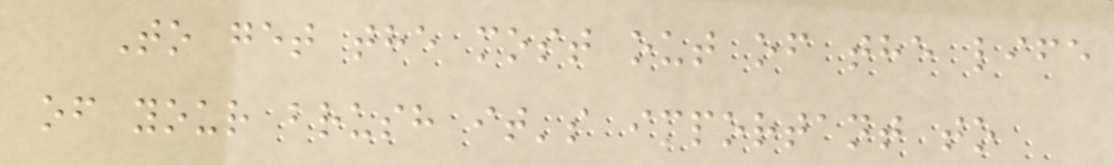To get the most out of the life
of your brush it's important to
